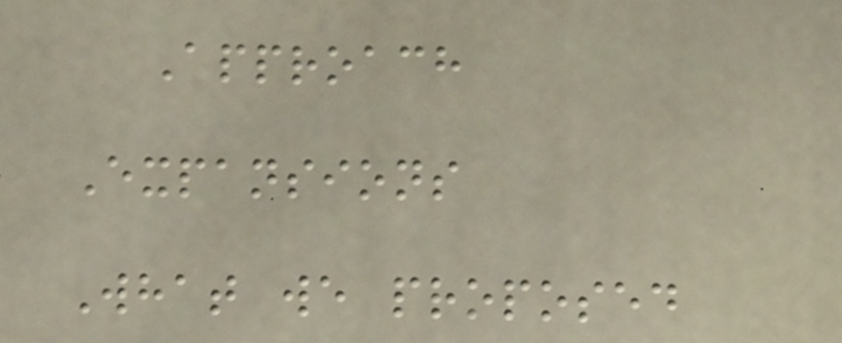Approach
Expansions
What we proposed
